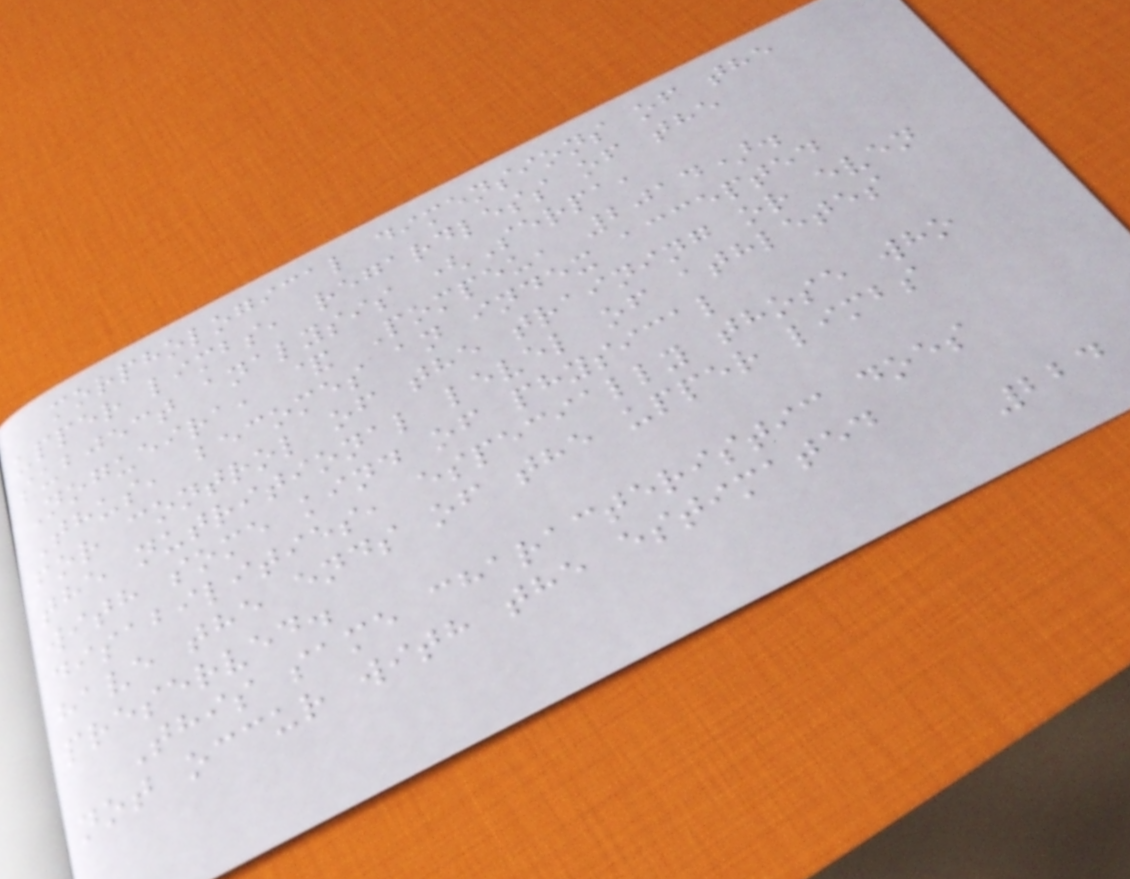morphological dimensions of the
upper limbs, regardless of the
subject analysis (Serpa,
Nogueira, & Pompeu, 2014).
Thus, becomes an index accepted
for control of the training or even
the nutritional level of athletes
with some kind of physical
disabilities, especially those who
have the ends of the upper limbs
preserved.
This same characteristic does
not occur with the estimated
224
